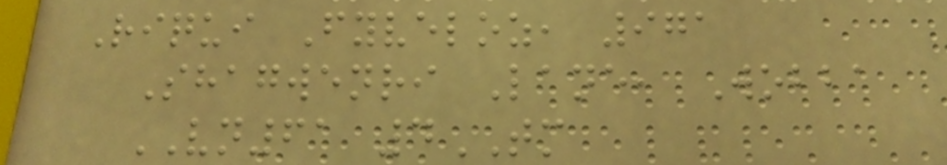Riqui Fyveloz, 971
Shagwenri Lane, Wobba
VN61 4TM
